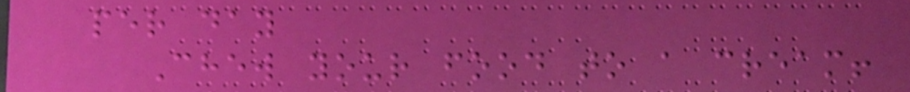per day
Chew your food to a cream!
